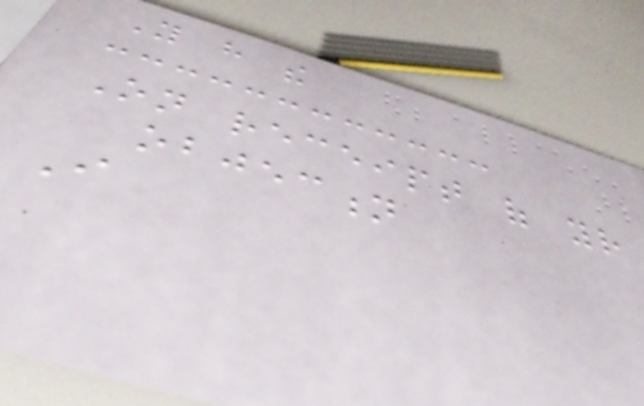You have the
On receipt of your
objection
I
